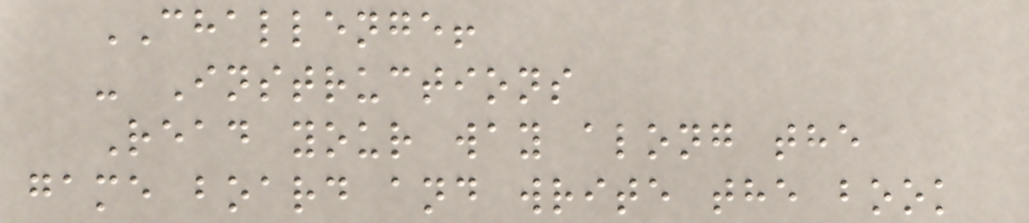CHALLENGE!
- Instructions
Read your way along the
game board and write the book
